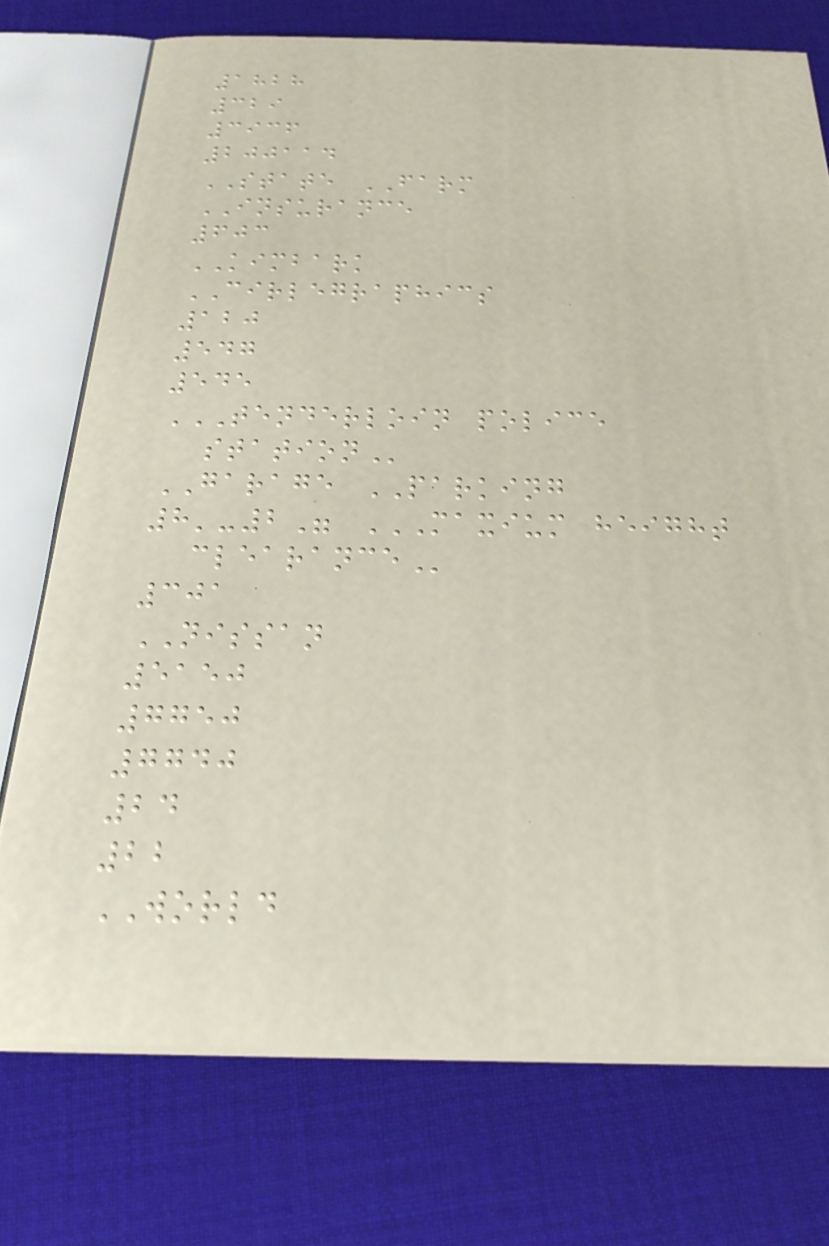1828
329
3936
200114
STATE FARM
INSURANCE
603
KIMBARK
CIRLEGRAPHICS
120
547
545
TENDERLOIN POLICE
STATION
GARAGE PARKING
8'-2" MAXIUM HEIGHT
CLEARANCE
301
NISSAN
5150
7750
7740
24
22
WORLD
